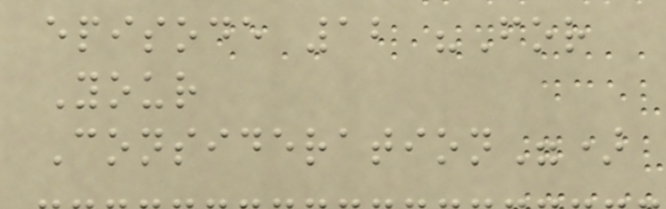episode 12 "For
Your
Consideration")
